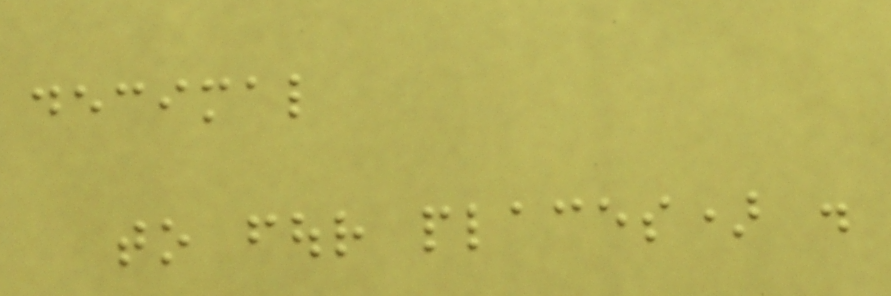decimal
to four places) .
